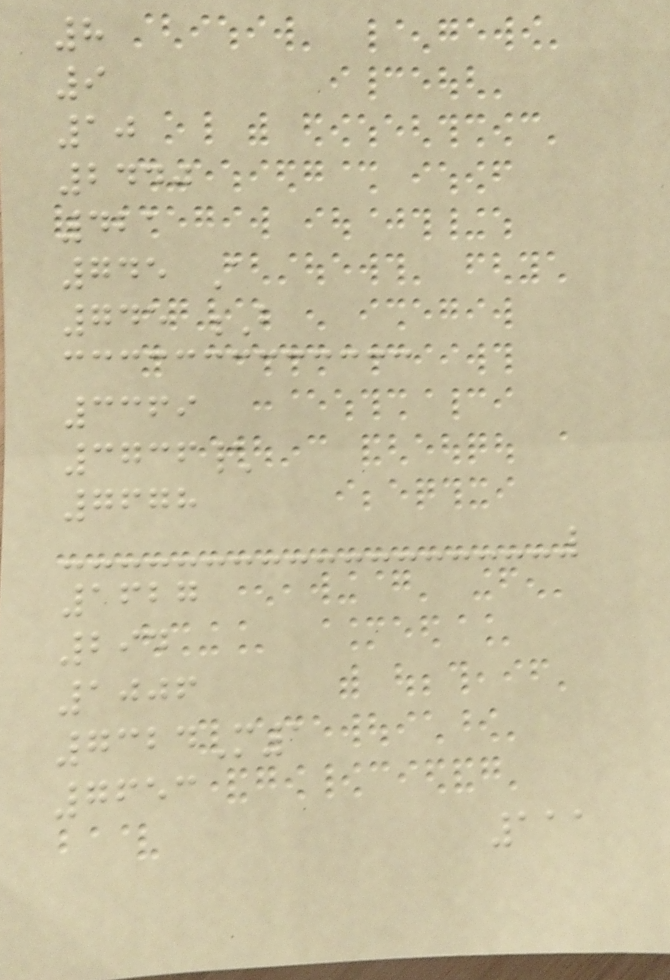8
9
10
2440
421
745 A
745 B
3369
3736\
7678
1627
294
1006
7324M1
7653
111
